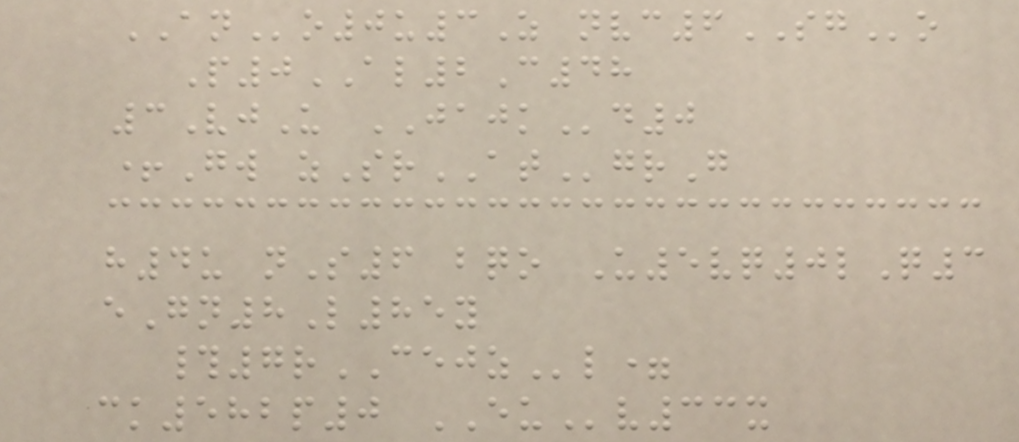ANo0u3Z nvc6SGo
P0AL2C48
3VjU JAJKd0
+Gw zSrATgrG
h4u nS6 bqo U5vq0lQ3
eGn8L85y
#7rCEJZl=
ck582p0 EUv33x
